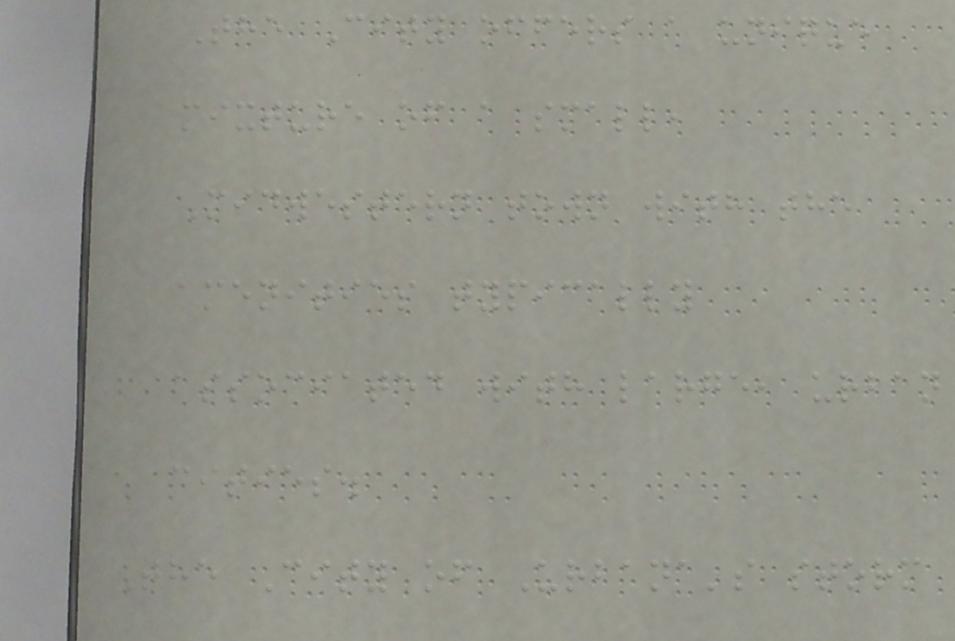The City offers a unique
mixture of a small,
Midwestern town with the
amenities typically
associated with large, urban
cities.
The City of Urbana's storm
